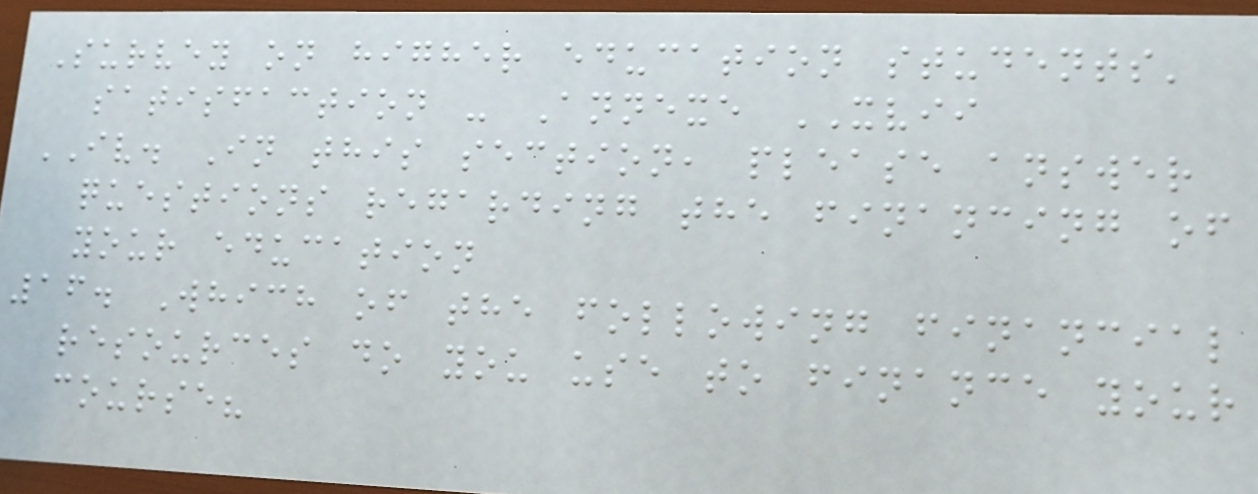Survey on higher education students'
satisfaction - Annexe XVII
IV. In this section, please answer
questions regarding the financing of
your education
16. Which of the following financial
resources do you use to finance your
course?
